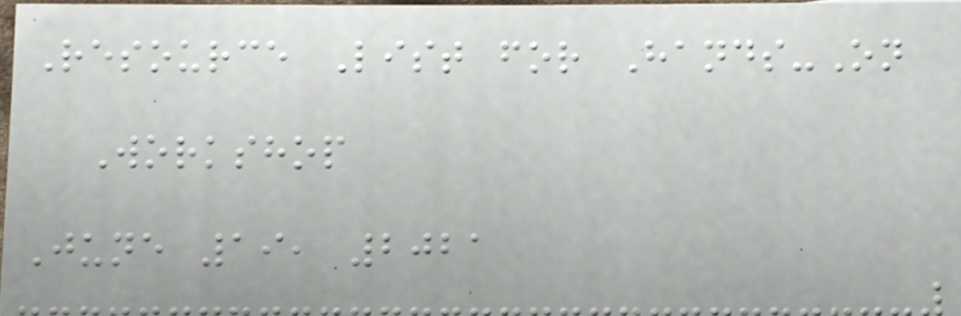Resource List for Hands-On
Workshop
June 19, 2021
